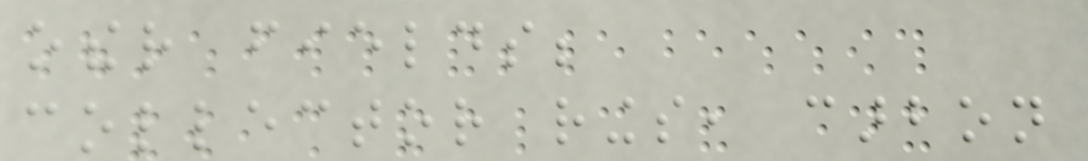other fields;
collector rings, carbon
